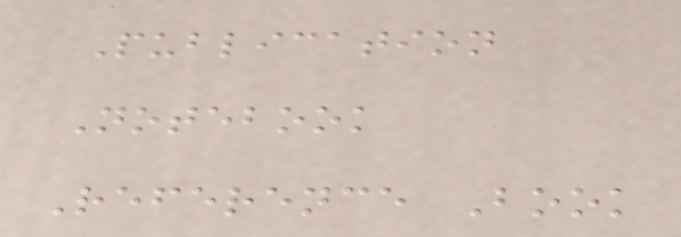Publication
Notebook
Reference Book
